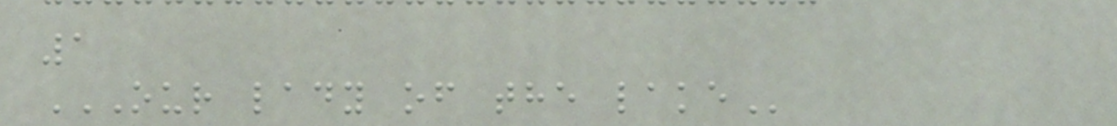1
OUR LADY OF THE LAKE
